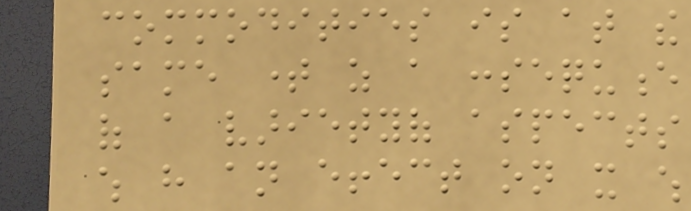commodities is at the
same time as a consequence
of a varietyof aspects
which have an effect on it which
